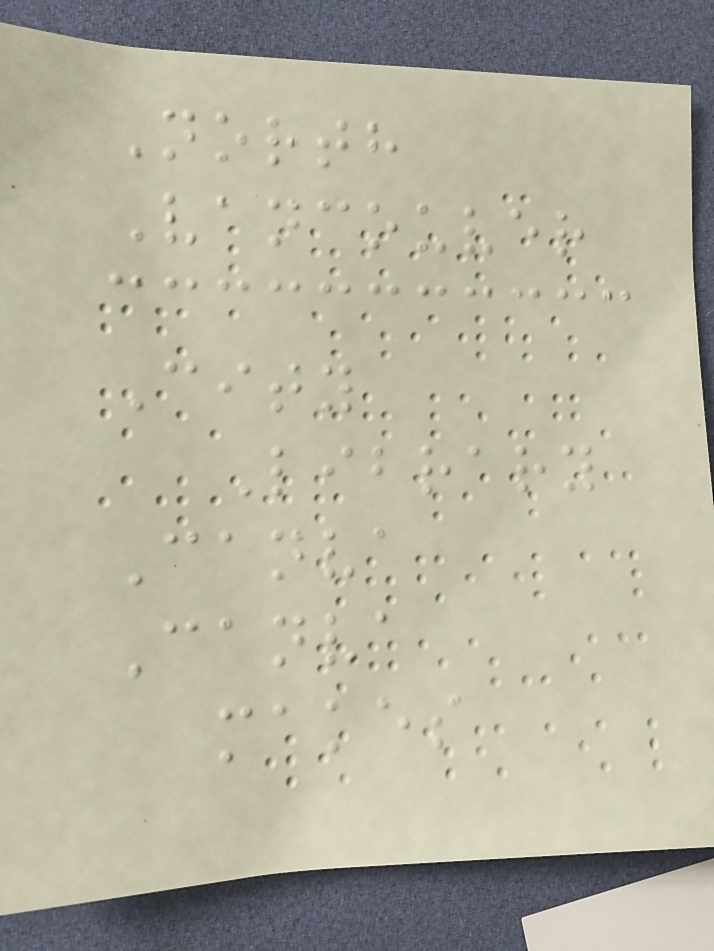North
Vancouver
City
Library
Canva
Canva
makes
